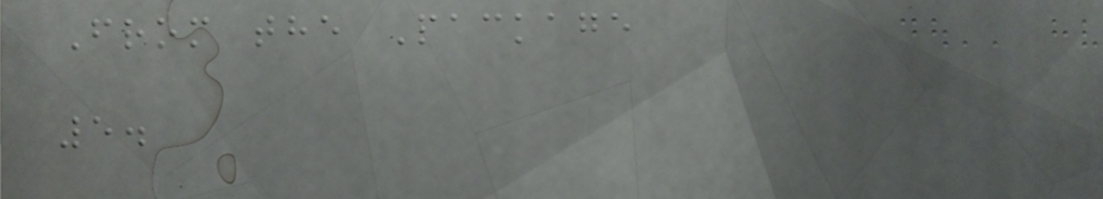From the Package
5.
